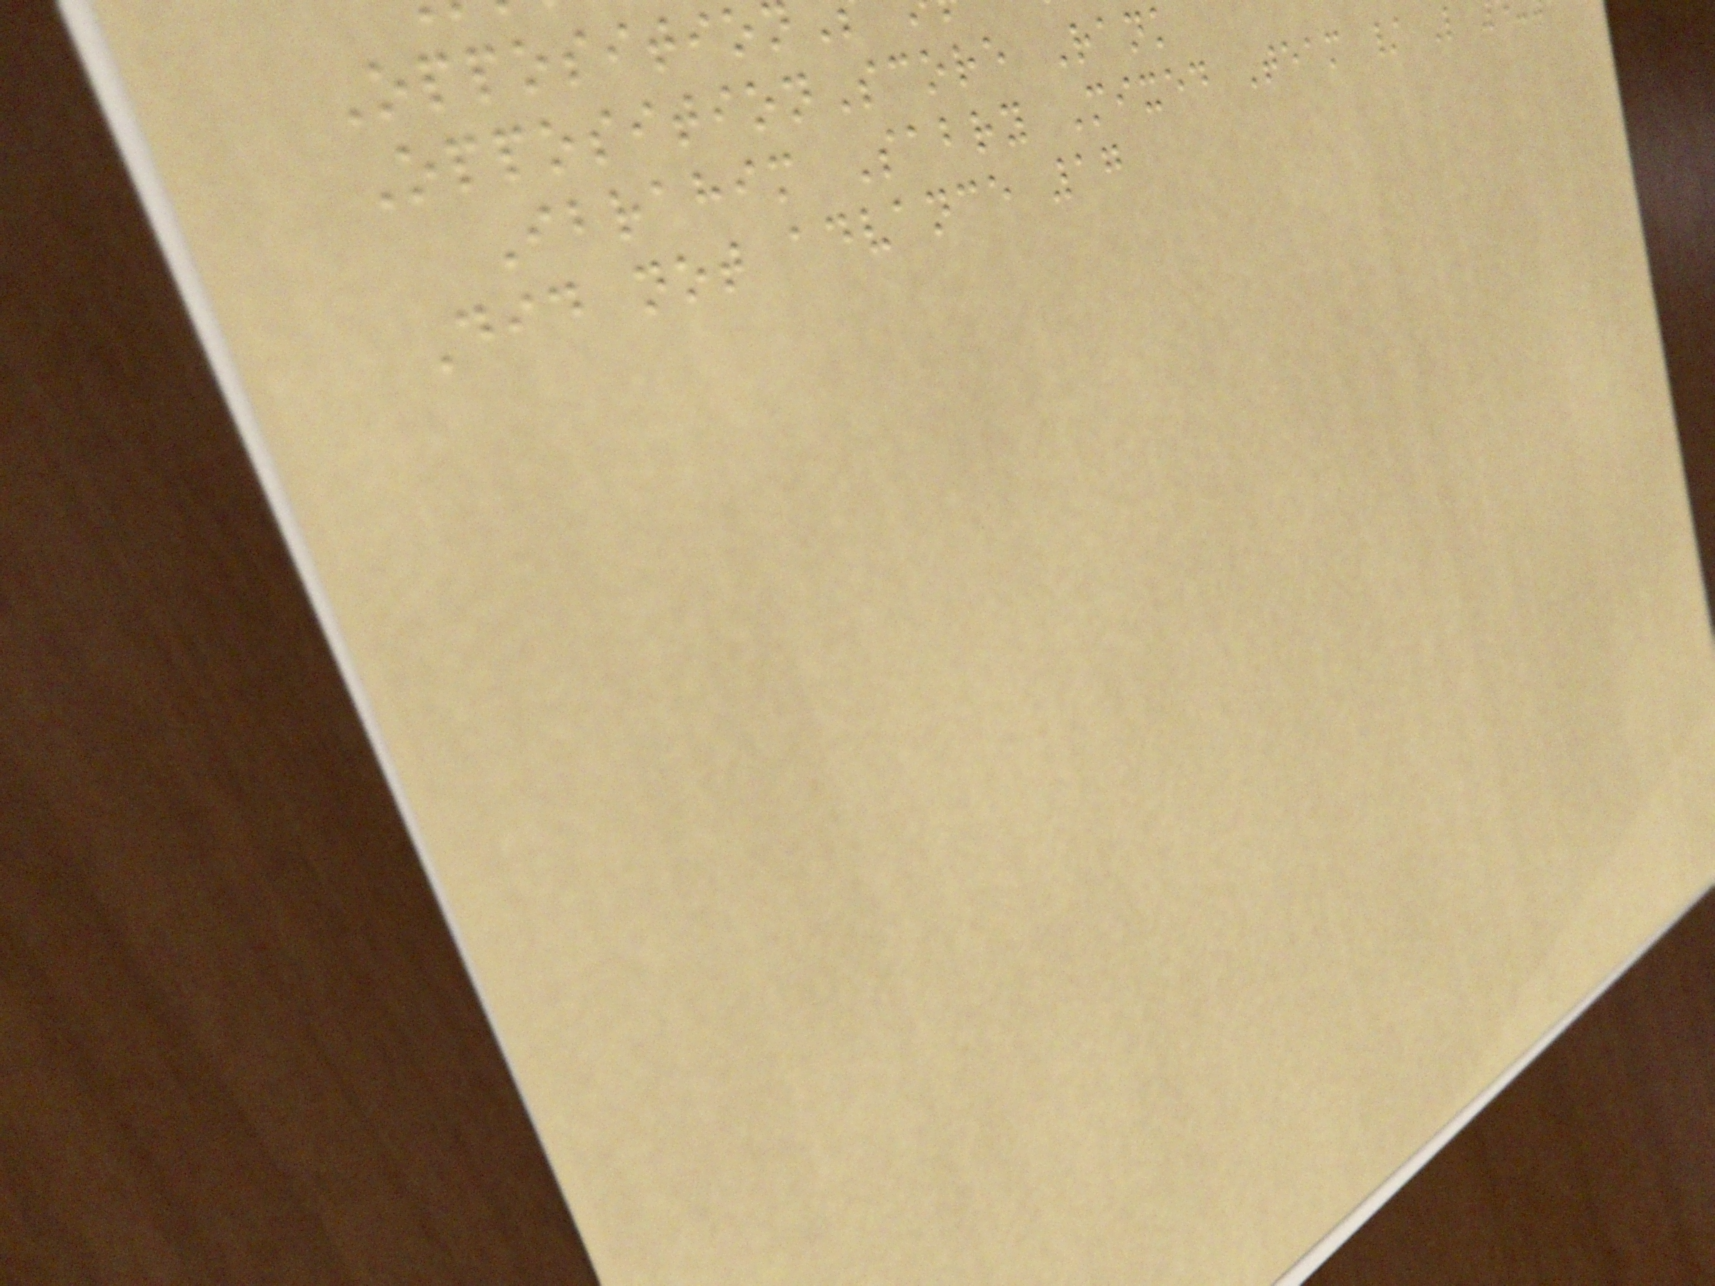Opposition
OppositionScore Rank
Ibrahim Sabry Mixed Team / L
Did not advance 17
